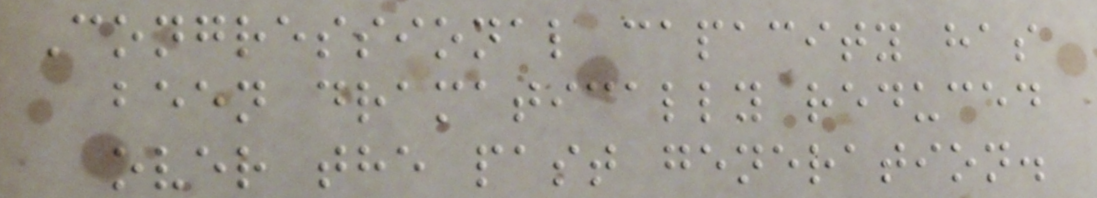Congressional capacity has
been dramatically reduced
over the past generation.
